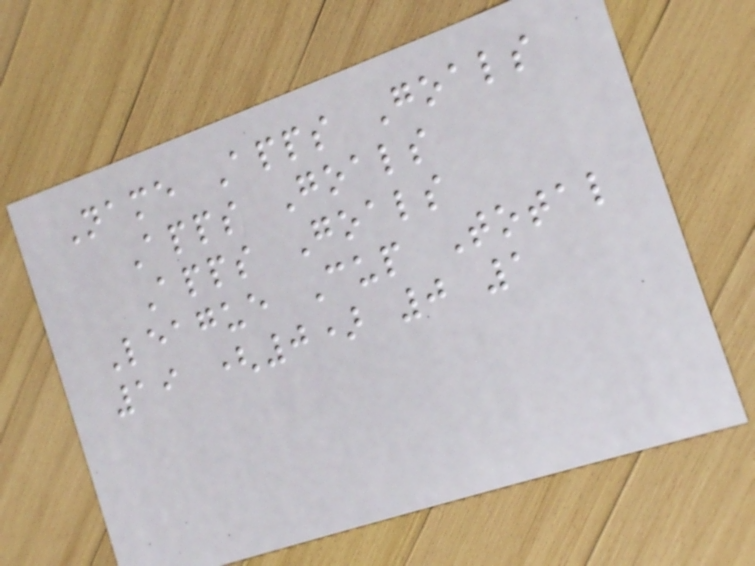Name Apps Goals
Apps Goals
Apps Goals
League Cup Total
19 (0) 0 1
